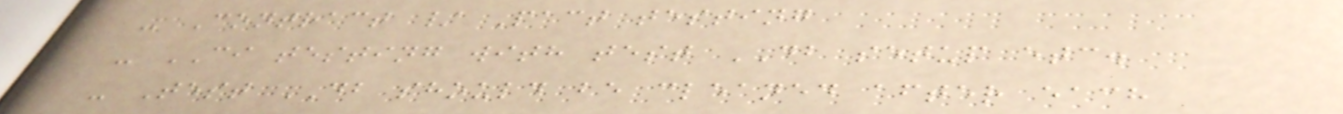- Contract / Pact testing
- CI testing with test DB setup etc.
- Test DB should be cleaned after each
